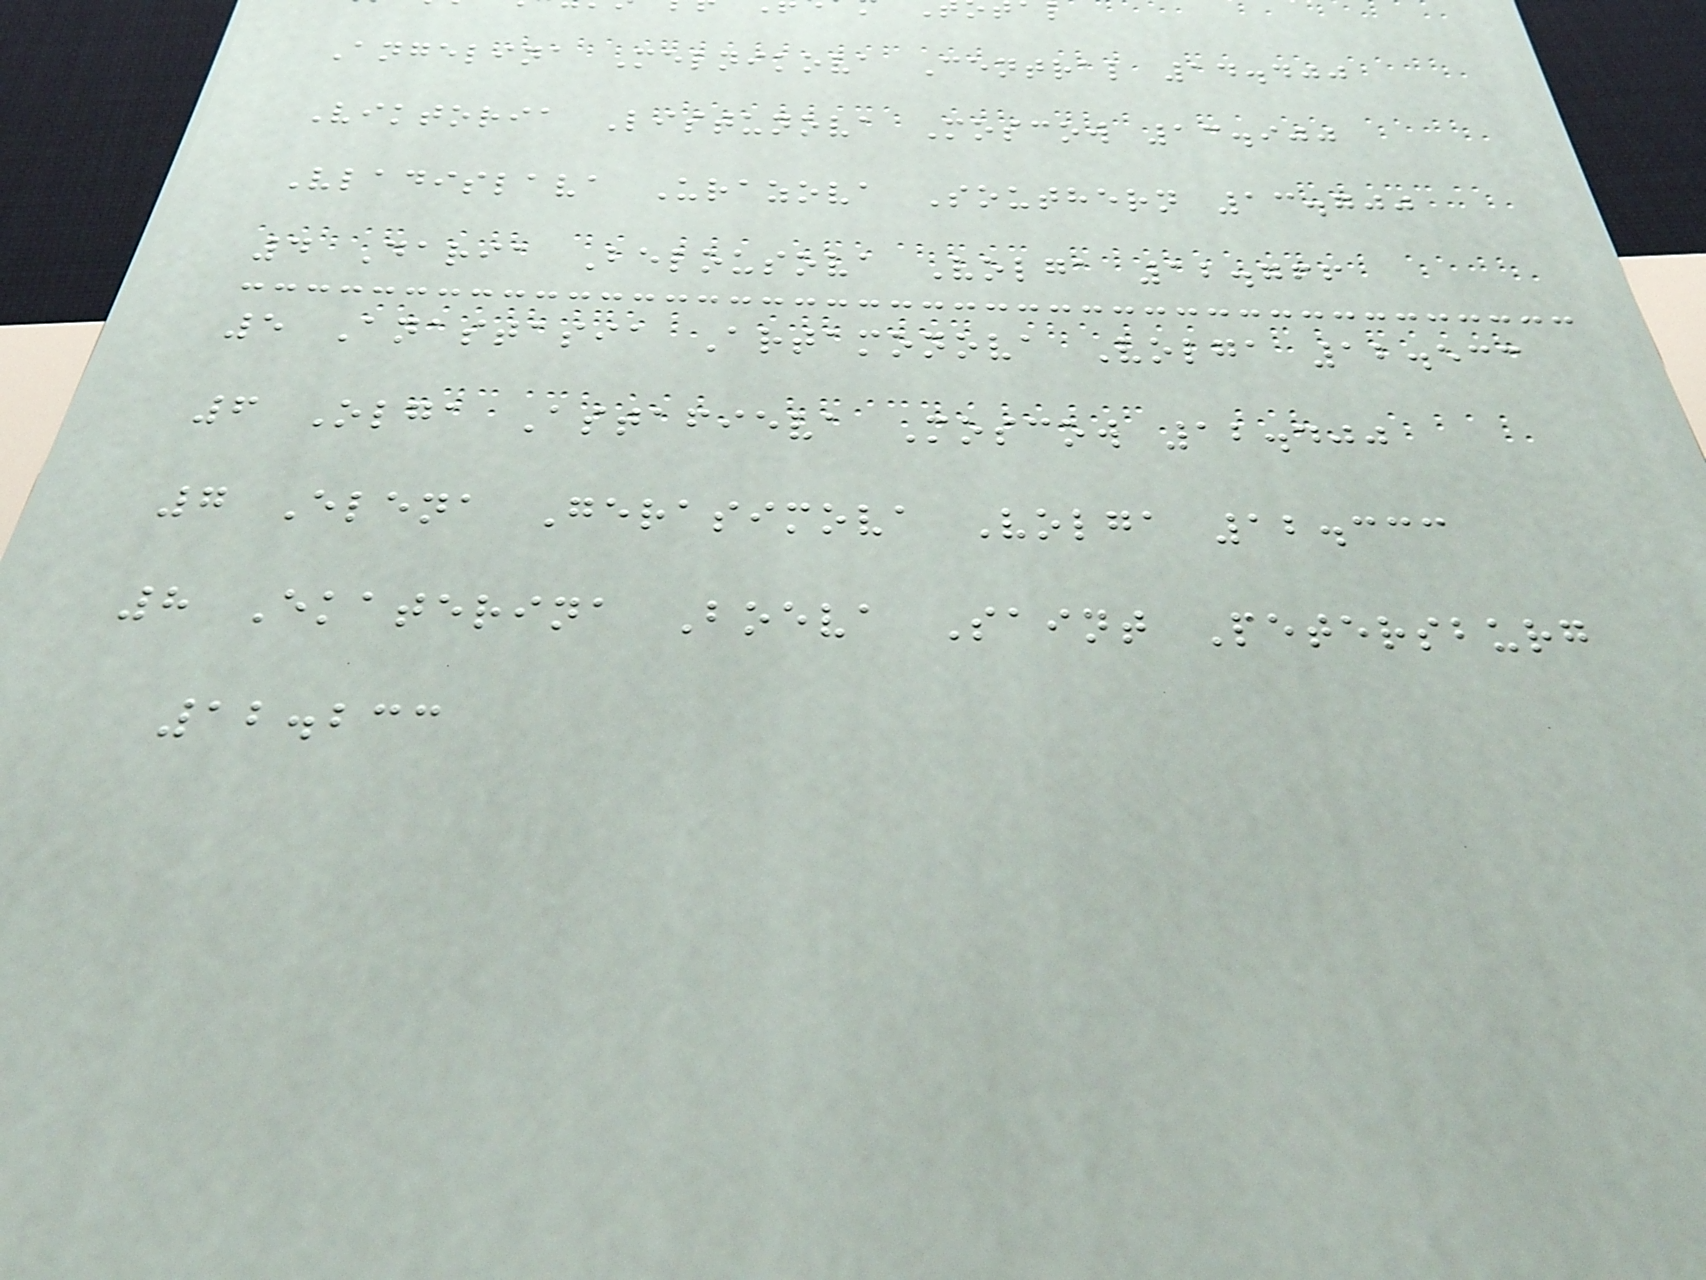Angelina Melnikova Central 14.400
Viktoria Listunova Moscow 13.900
Vladislava Urazova Southern 13.700
4 Daria Belousova Volga 12.766
5 Anastasia Artamonova Volga 12.533
6 Olga Astafieva Moscow 12.400
7 Elena Gerasimova Volga 12.333
8 Ekaterina Boeva Saint Petersburg
12.233
